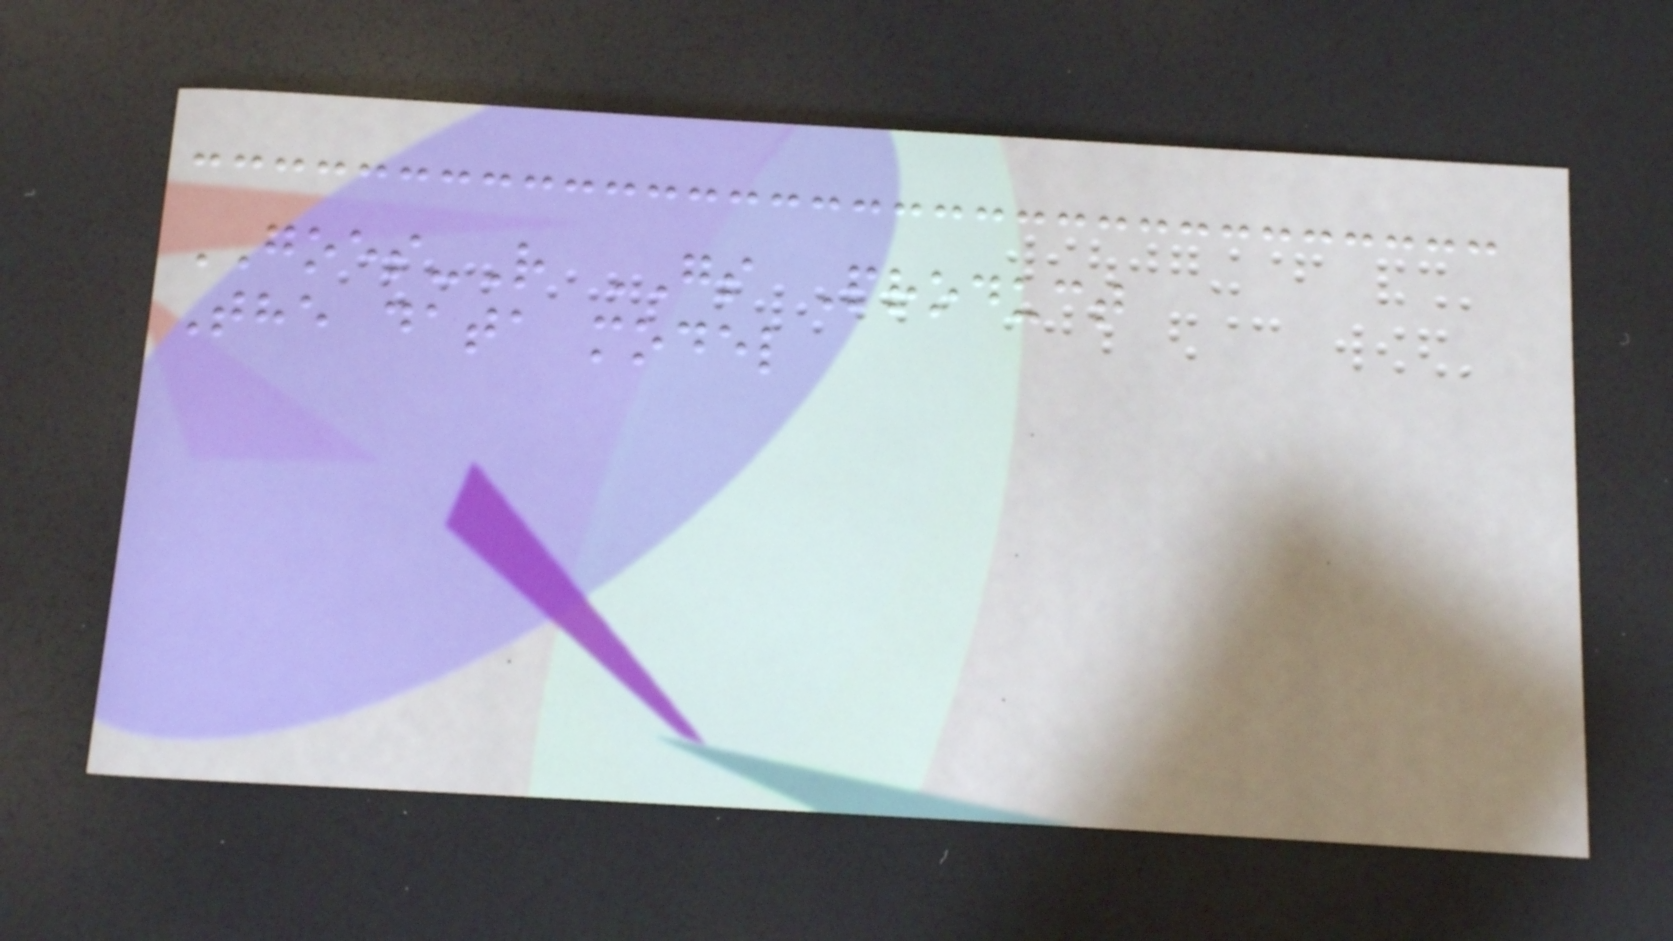GOES-R GS Product
The data model
